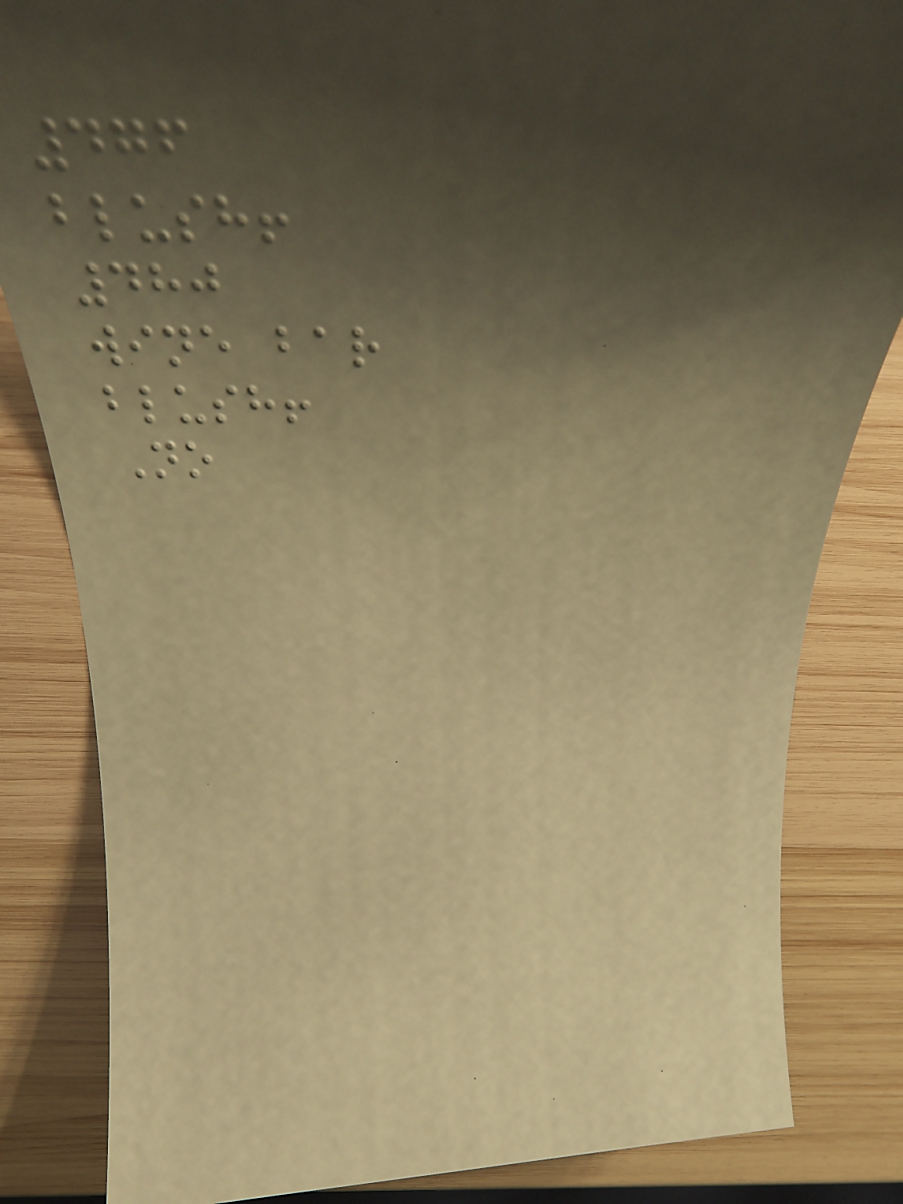476
blush!
480
wine bar
blush!
No
